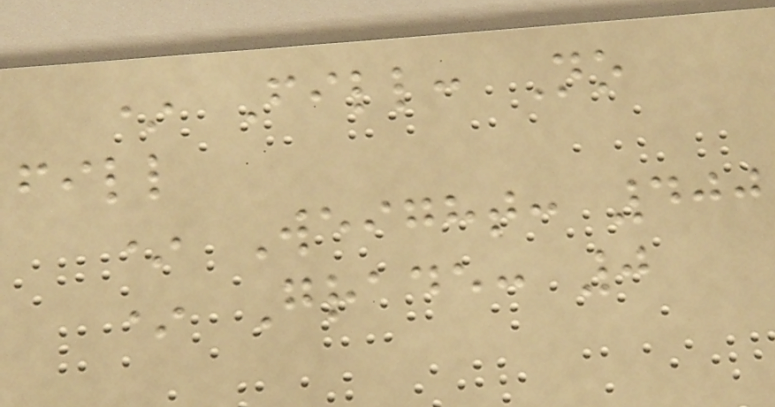* Fill: No
fill
* Weight: 400
* Grade: 0
